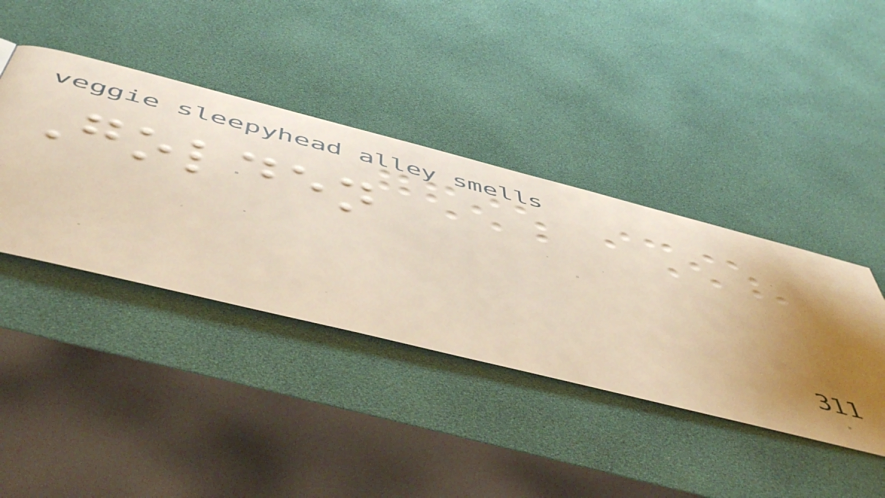Golden
